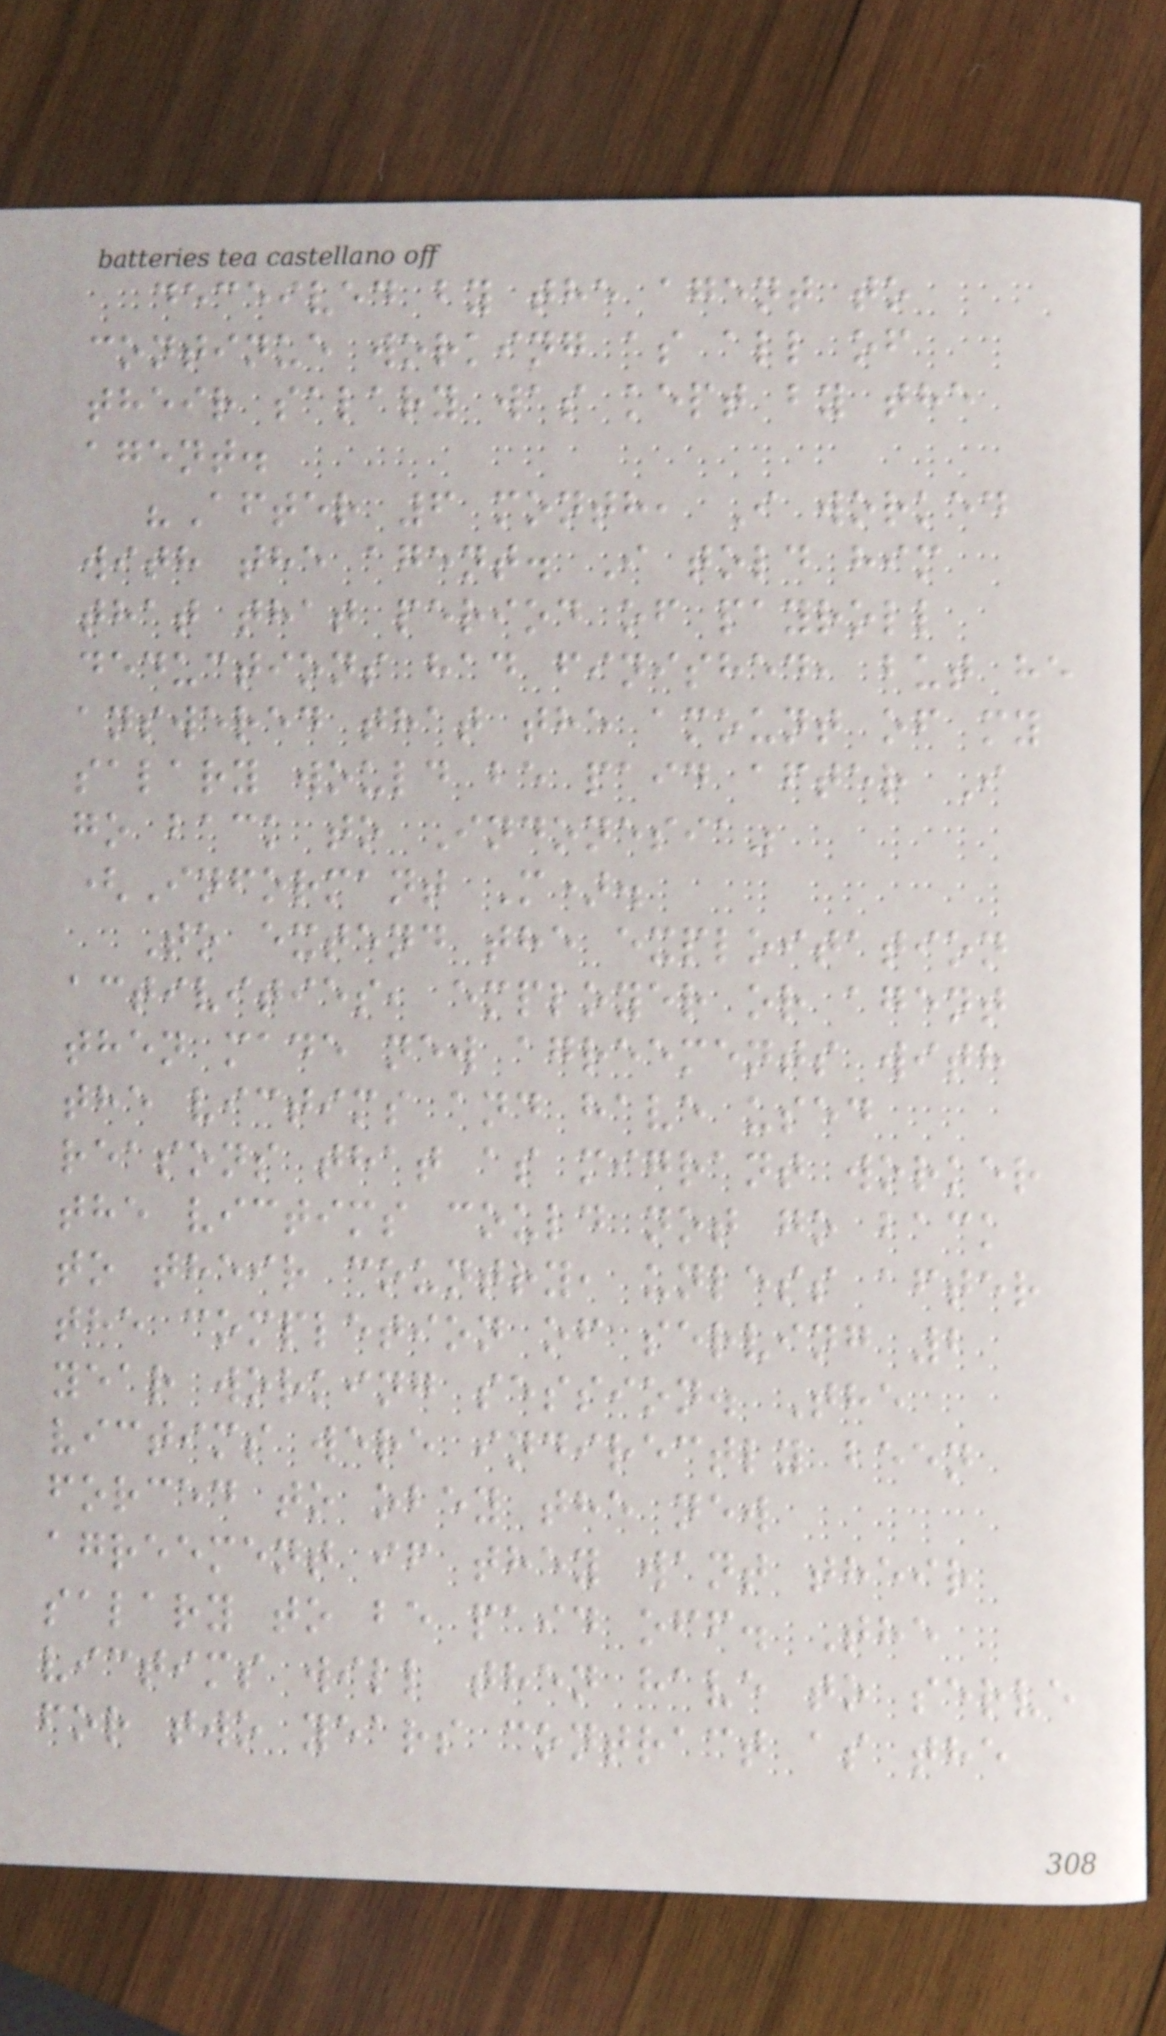deceived by the agent to
continue working as all of
their salary was kept by the
agent.
"After 6 month, I worked
with the agent. I told him
that that period of payroll
deductions had finished, but he
answered that the amount of my
salary would be paid after I
go back to Indonesia"
(Informant M).
To extend the exploitation
activities, employer or agent
then made new agreements with
the victims and have used
reasons that as migrant worker
the victims could not go back
to their country, unless after
the completion of serving 2
year working session. The
victims were indirectly been
forced to obey the new
agreement if they want their
salary to be paid off. The
victims will then have to serve
for two years contract as the
